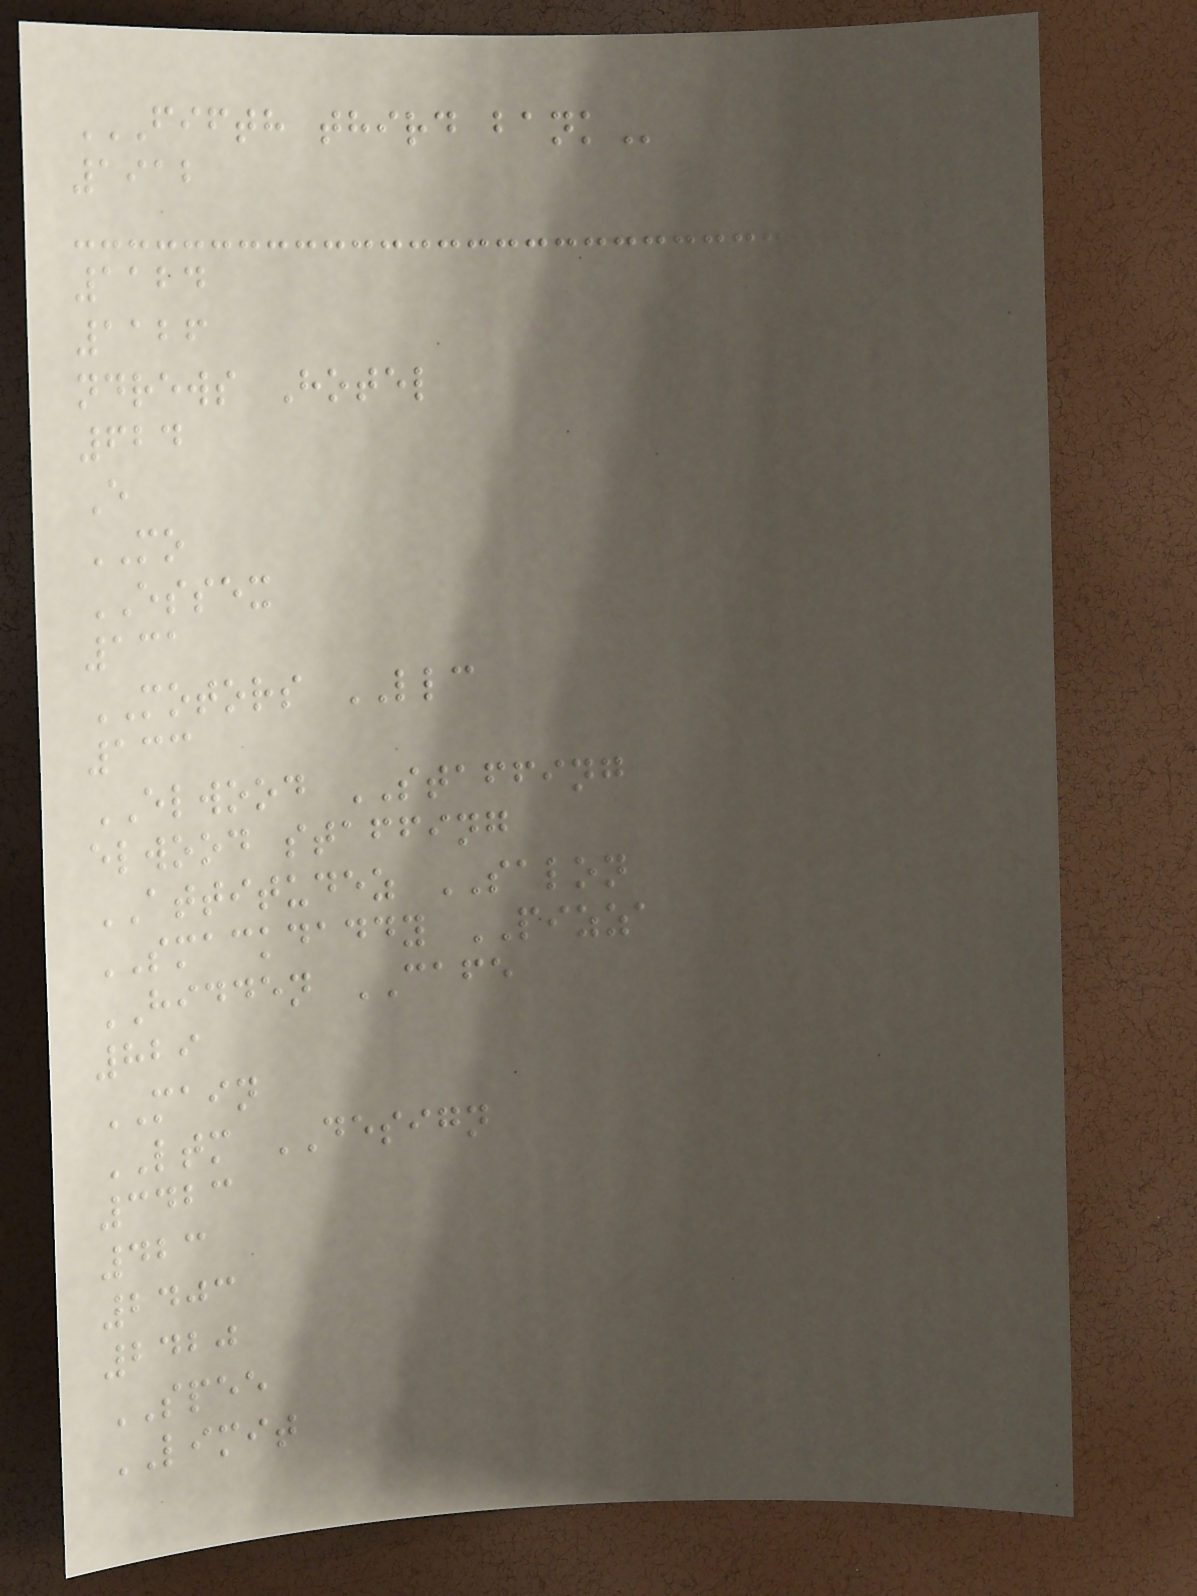FIFTH THIRD BANK
1912
1124
1126
ndrews Hotel
624
E
MO
ESSEX
131
MOTORS LLC
133
ELWOOD STAFFING
elwood staffing
ATTITUDEZ SALON
SMACKDADDY PIZZA
HIDDEN CAFE
829
MAIN
LTM DESIGN
3423
423
2403
2420
SPEE
LIMIT
